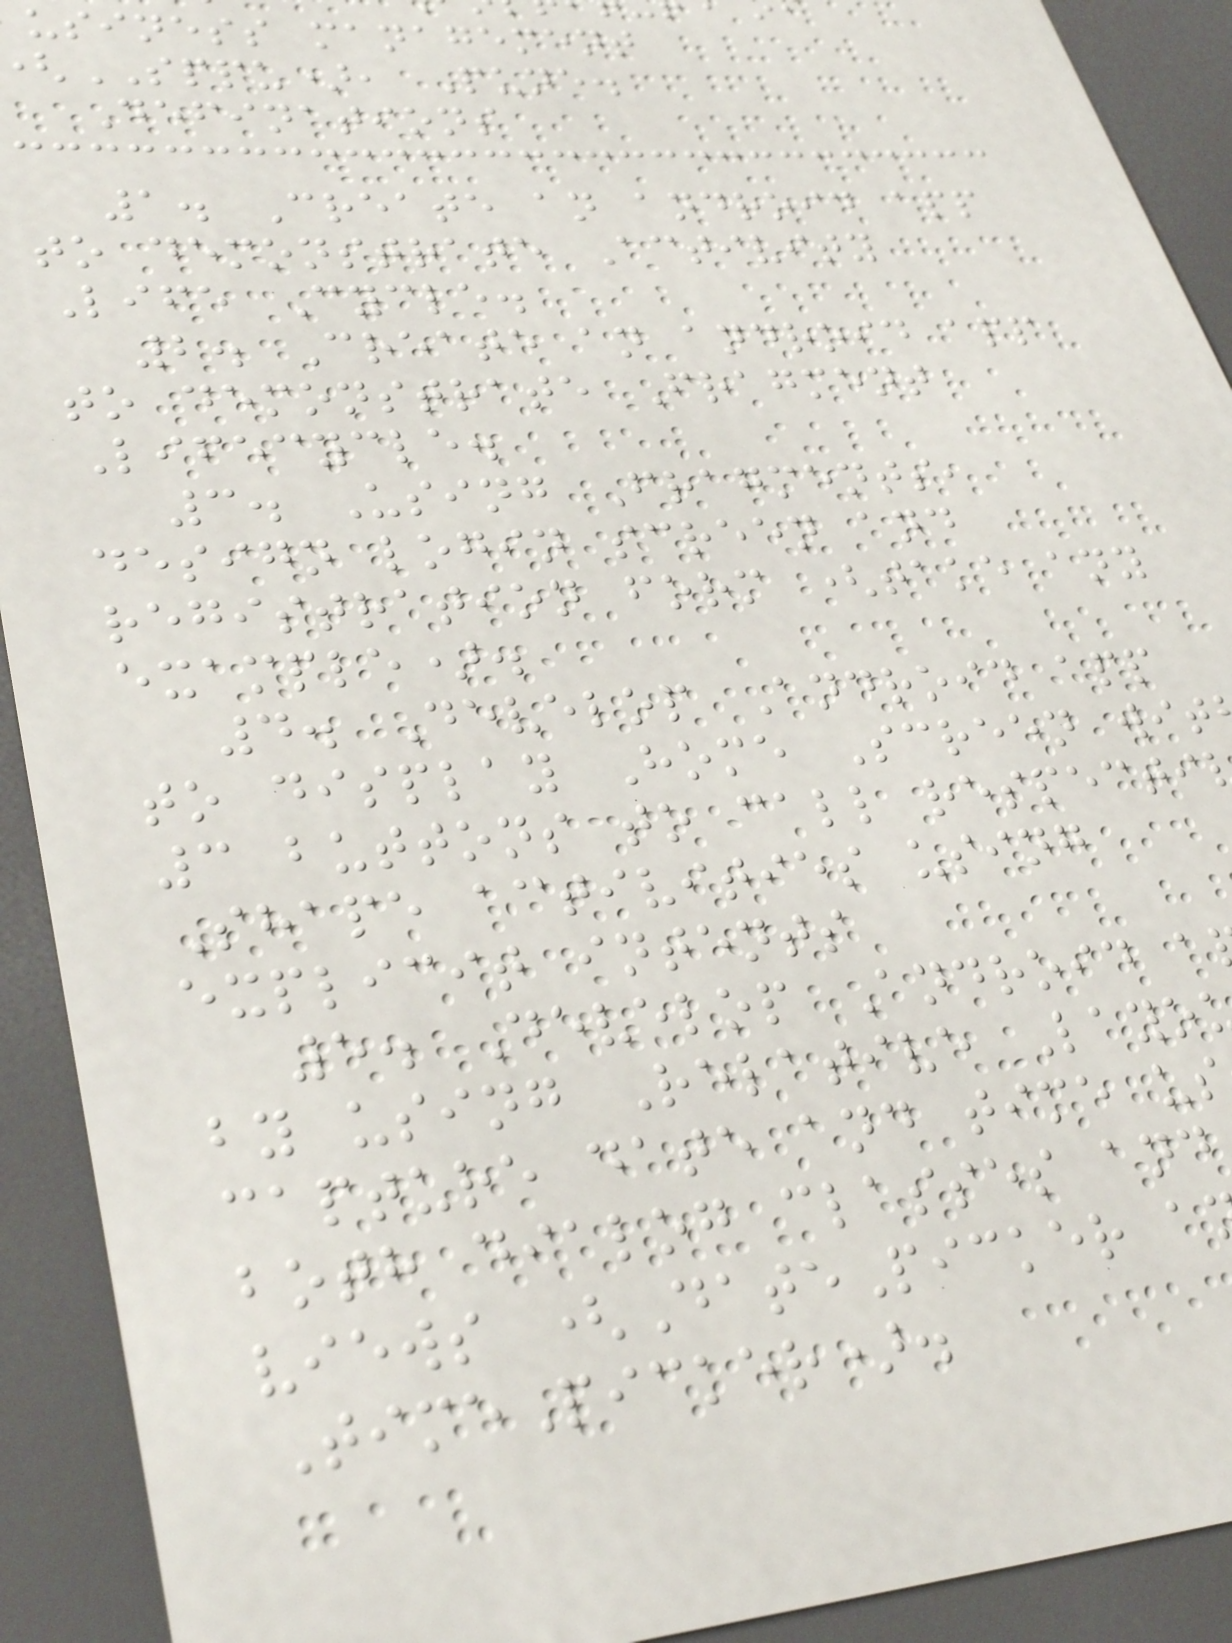usiness management
SPPU), Pune.
Definations
1. Create an android app
to demonstrate Activity
Life Cycle.
2. Create an android app
to demonstrate Fragment
Lifecycle.
3. Using Fragments,
design login screen and
registration form (take any
example).
4. Develop Android app
to display Home Screen wit
3 buttons to call respecti
Shape activities using
explicit intents
5. Develop Android a
by using Relative Layo
capture date and time us
both dialog classes and
views (DatePicker a
TimePicker).
